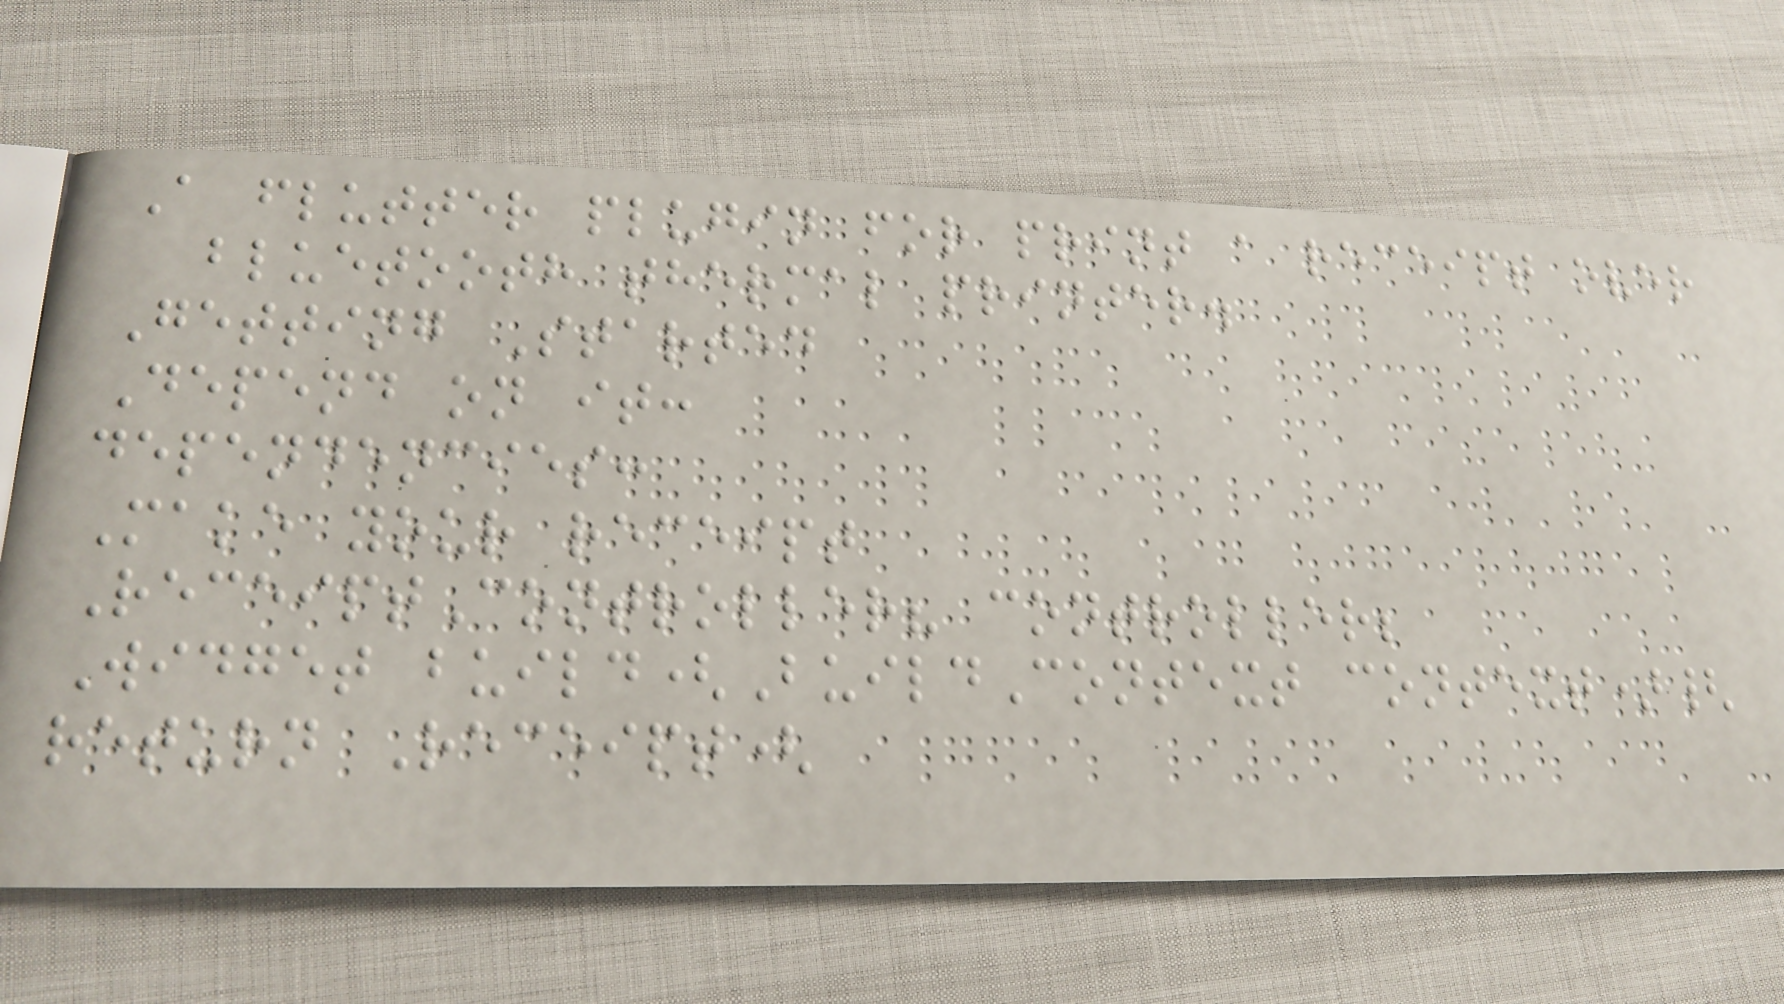A flutter plugin for print a receipt over
bluetooth thermal printer.
Getting Started
Depend on it:
dependencies:
Make your receipt
ReceiptController? controller;
Widget build(BuildContext context){
return Receipt(
